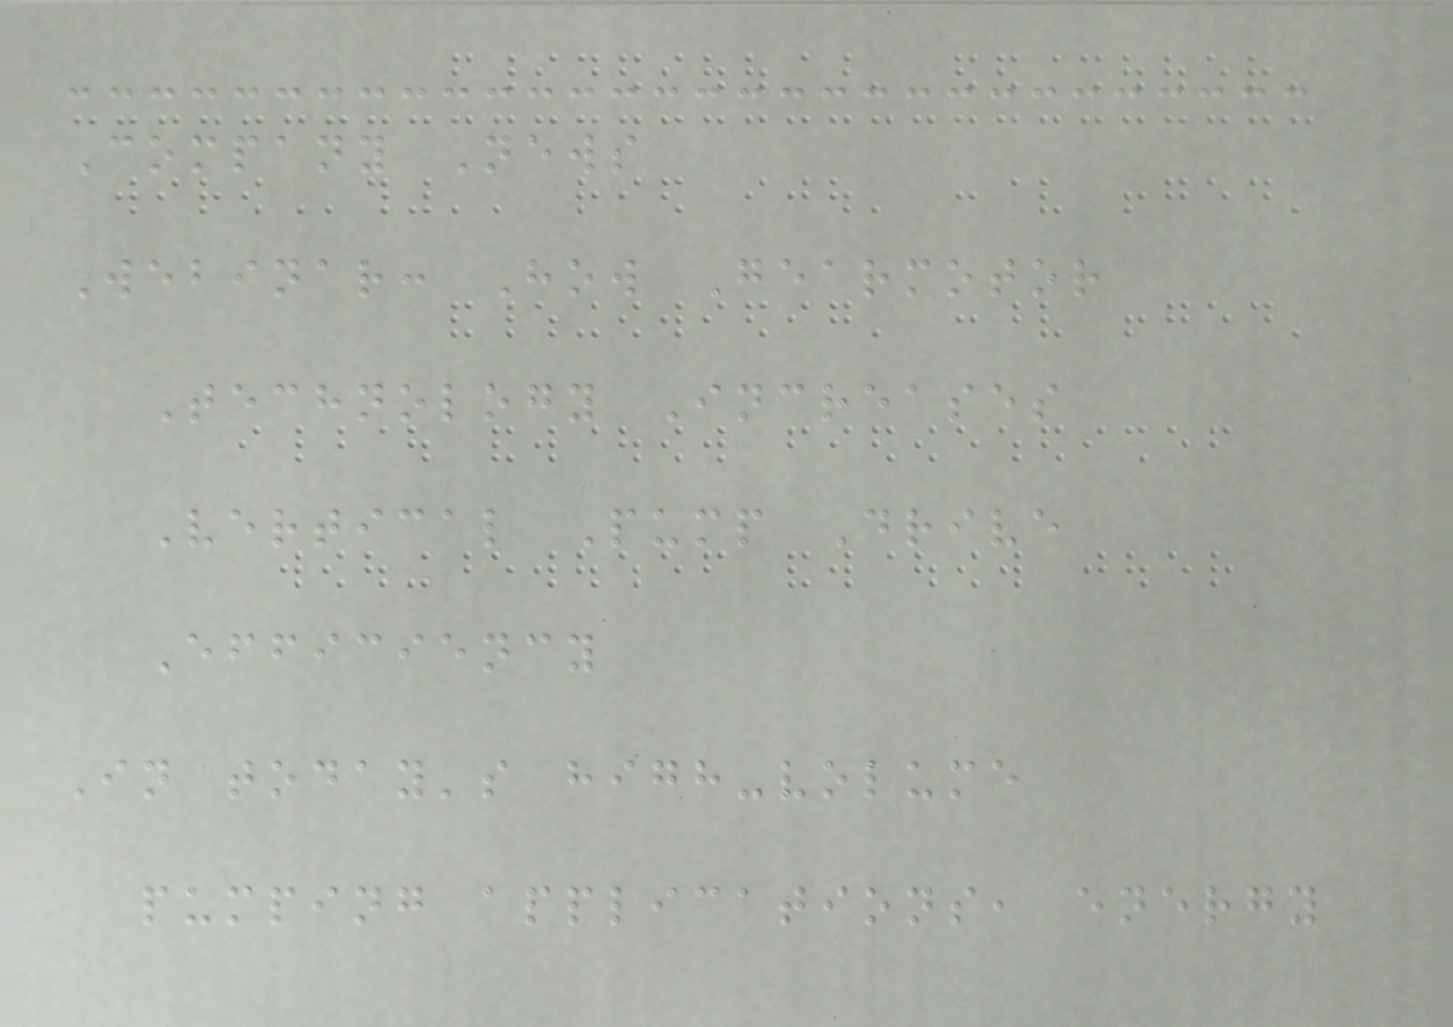Company News
Webinar: How Gearmotor
Technology Increases
Vertical Pump Drive
Efficiency
In today's high-volume
pumping applications, energy
